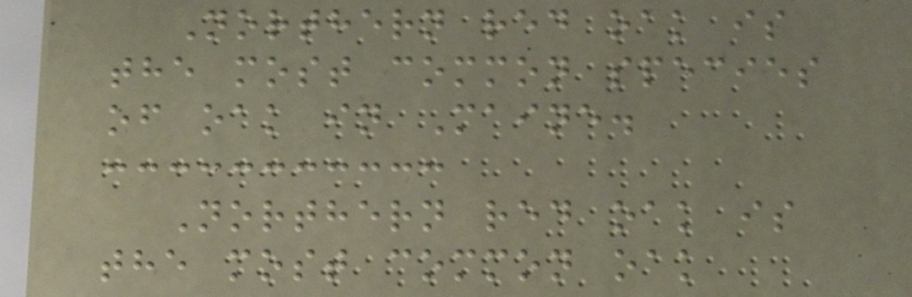Northern red oak is
the most common species
of oak in Maine.
Northern red oak is
the most common oak
